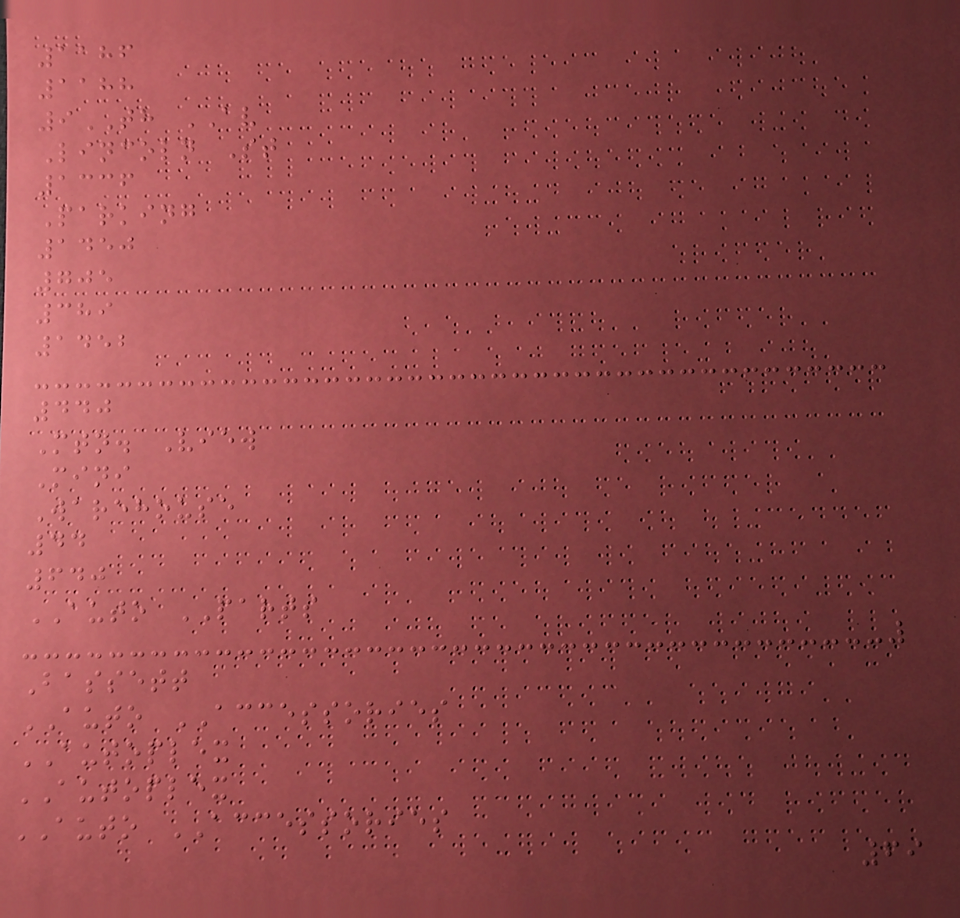1186
1188
9TH AV
Lincoln St
1336
Parking
1450
705
389
1452
440
Mtn. View
Mini
Warehouse
44
640
AUTO PARTS
Bassett
AUTO ACCESSORIES
AUTOPLEX
AUTOPLEX
AUTO ACCESSORIES
69
